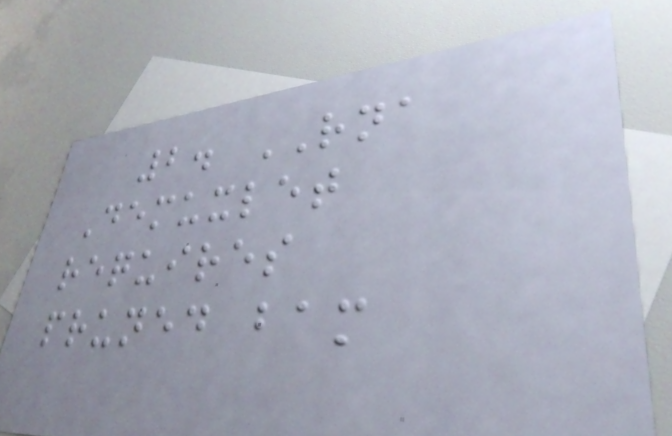2. RNA
Demuxlet
requires
pruned bam
